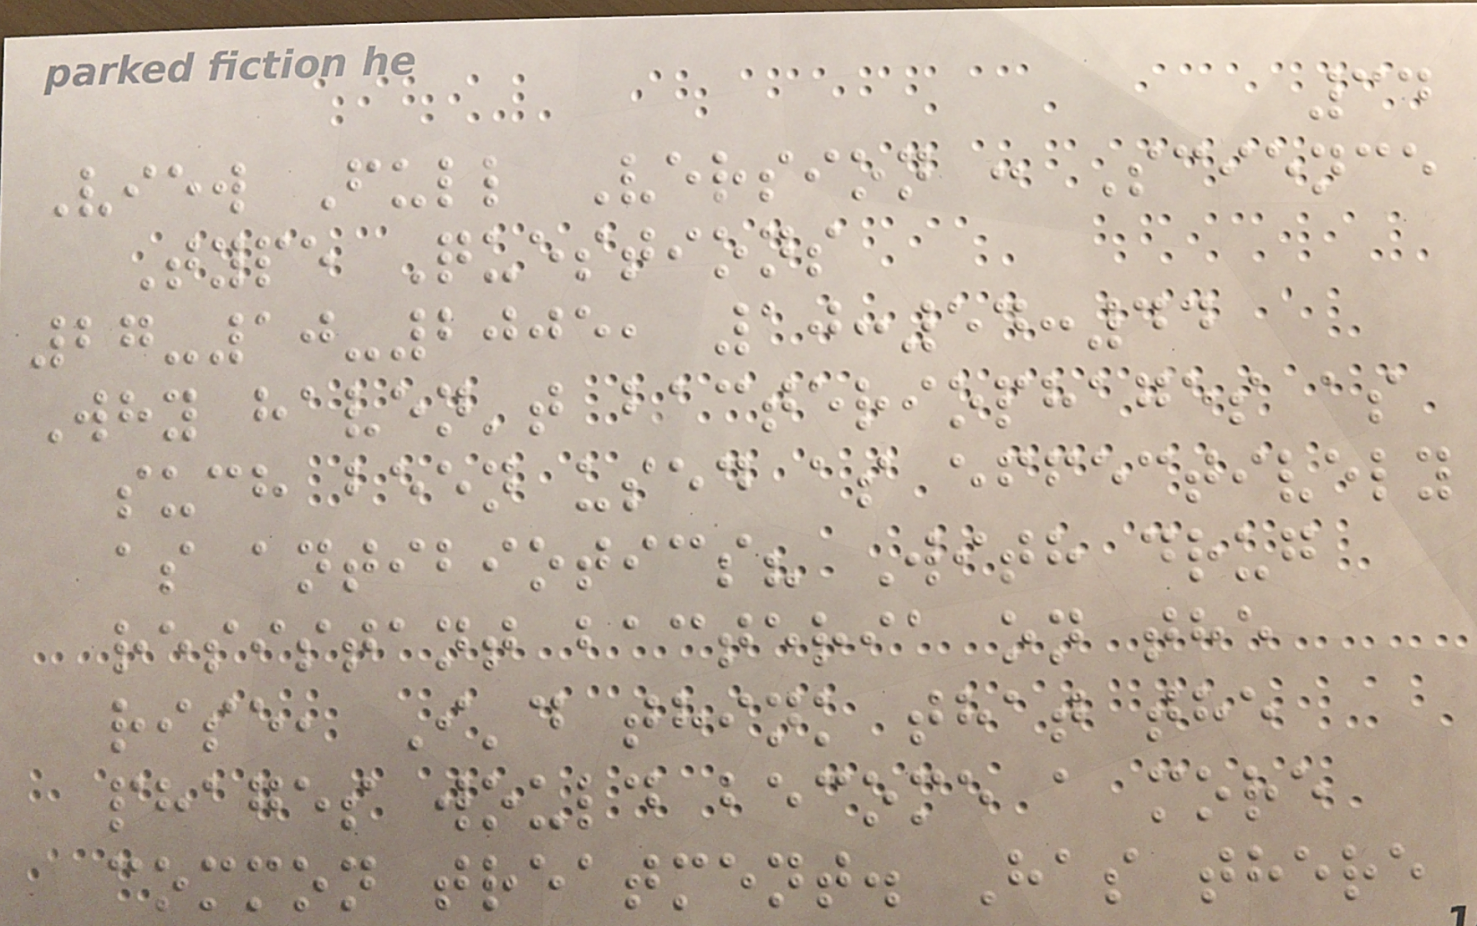34
View Full Version : Science
Type Questions
27-10-2005, 10:54:44
Why haven't bacteriophages as
such been used as effectively
as antibiotics? With drug
resistant bacteria on the
rise, I'd think that the
phages would become a more
common treatment. Has there
